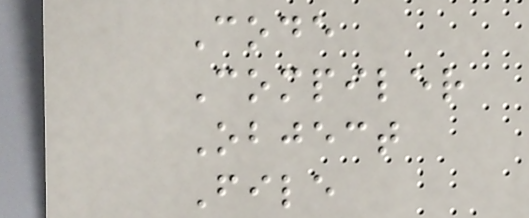Code
Compiler
Object
File
